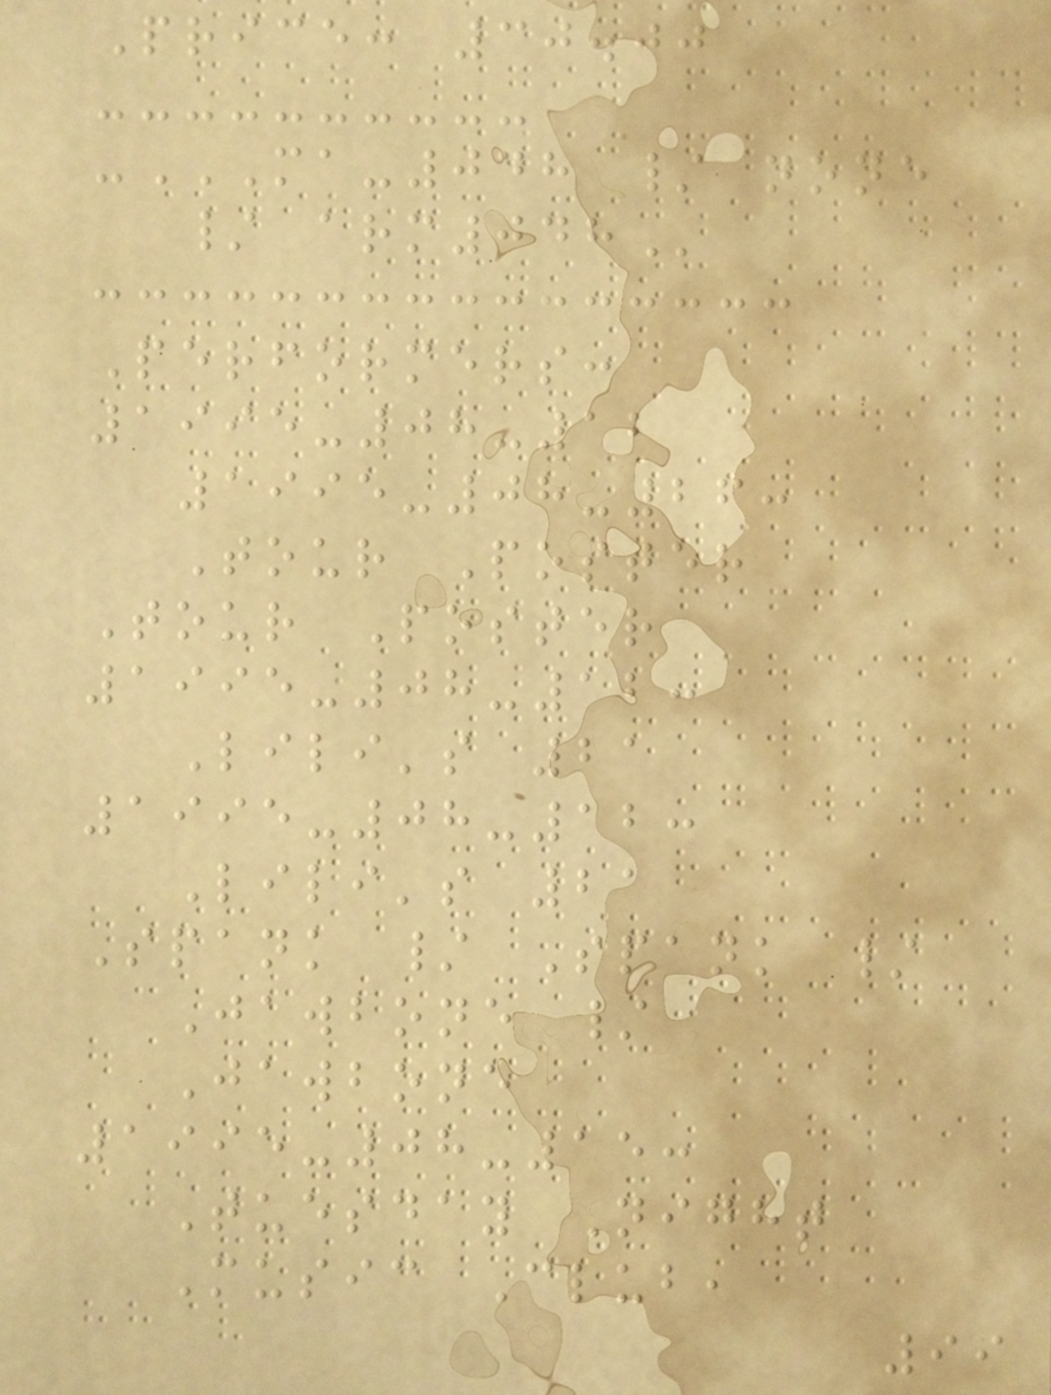Price: 30.00
-MA-048 / NONE
/ ARM048
Performers:
1995-08-12
1995-08-26:
Tour Poster
Tour Poster
1995-08-12:
Lili's 21
1995-08-12:
Lili's 21
Spank / Spank /
Jawbone /
Jawbone
1995-08-15:
Tuesday Night
Music Club,
99
